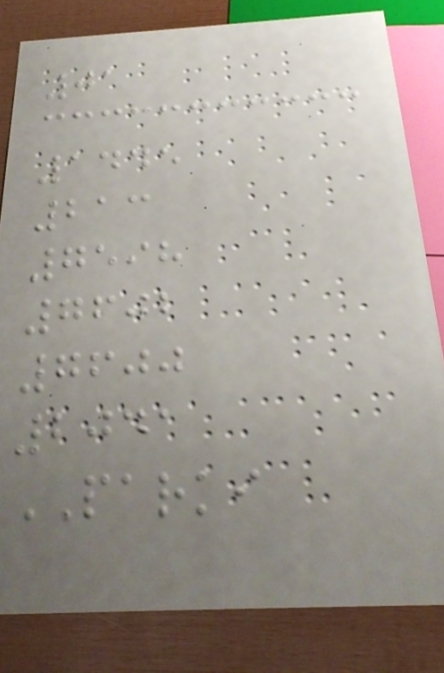01
1445
213
7598
7602
7600
2041
PARKI
